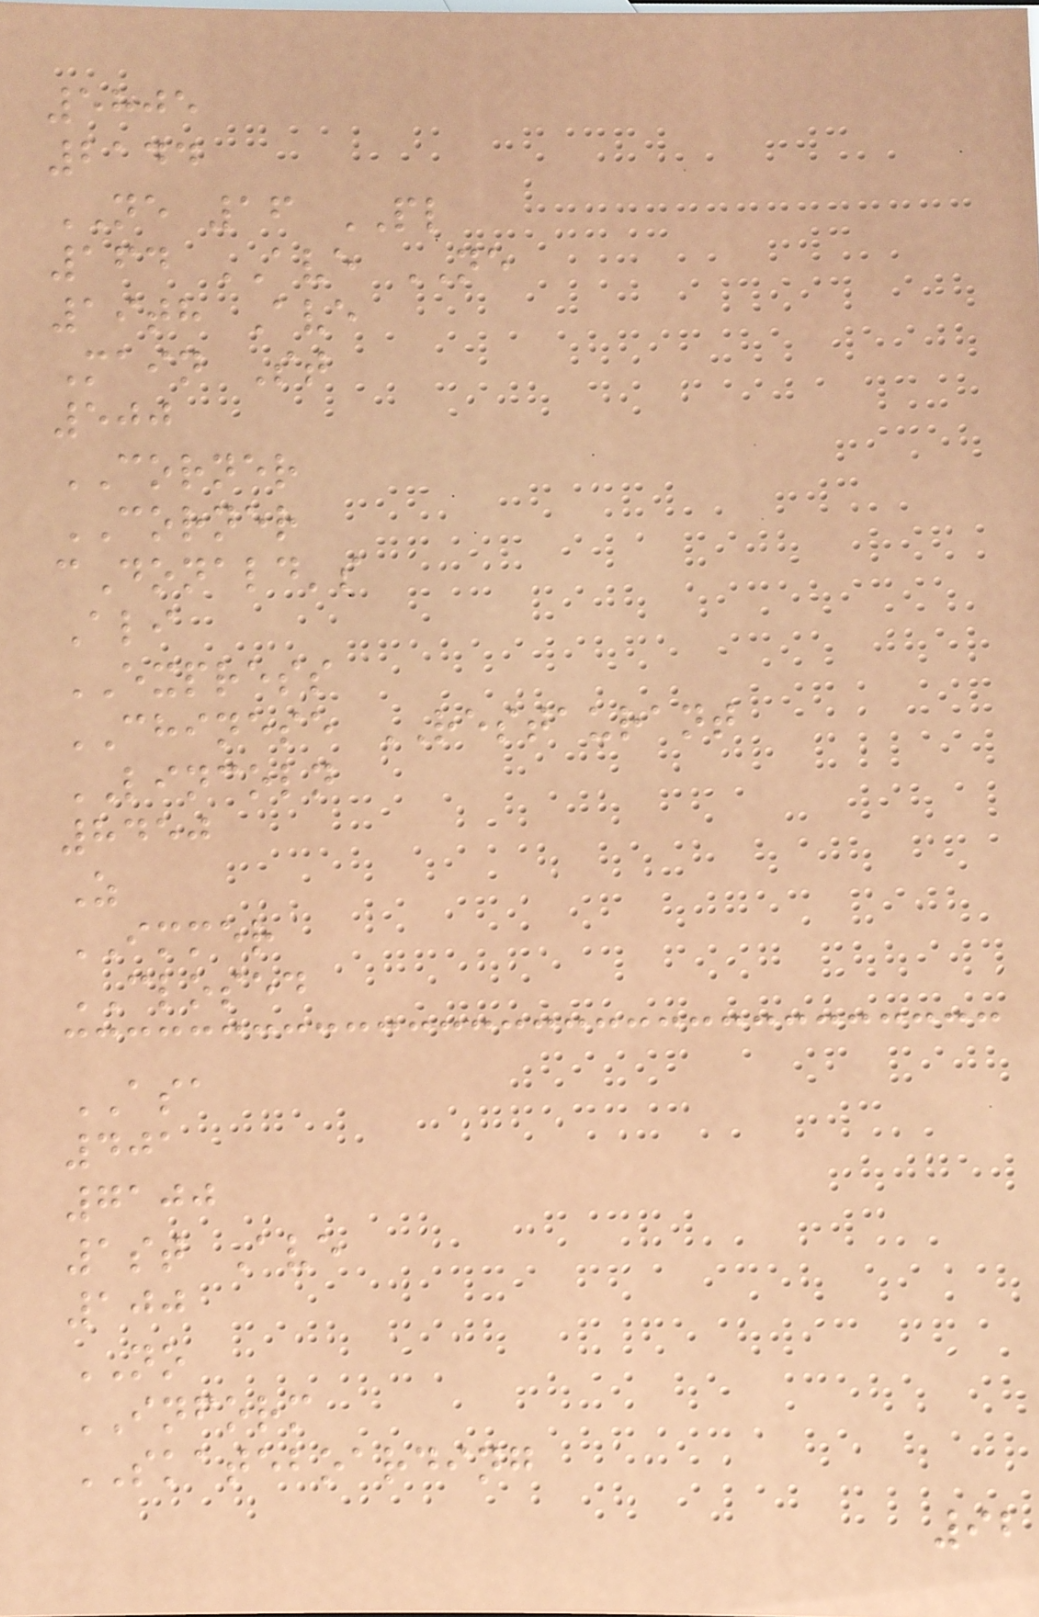5805
2144
NE 16 PL
164 AVE NE
19th Ave
Main St
500
CORNER
CORNER
cDonald's
Ali
EXPRESS
CHINESE RESTAURANT
LINCOLN
8450
Z
IMMER
CLOSED
ASA
401
7100
1st Ave
100
NO
INFORM
SKATEBOARDING
92
